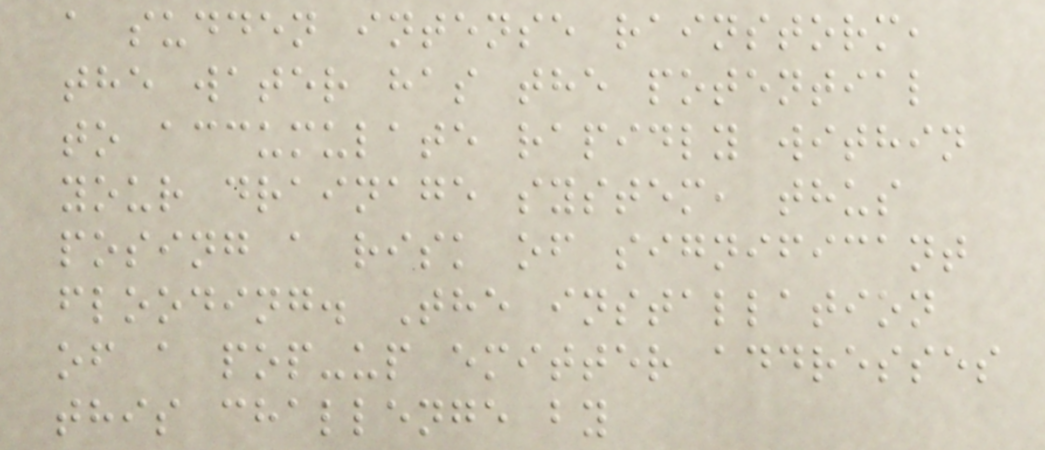a sudden intense rainstorm,
the water has the potential
to accumulate rapidly within
your drainage system, thus
posing a risk of significant
flooding. The installation
of a pop-up emitter addresses
this challenge by
